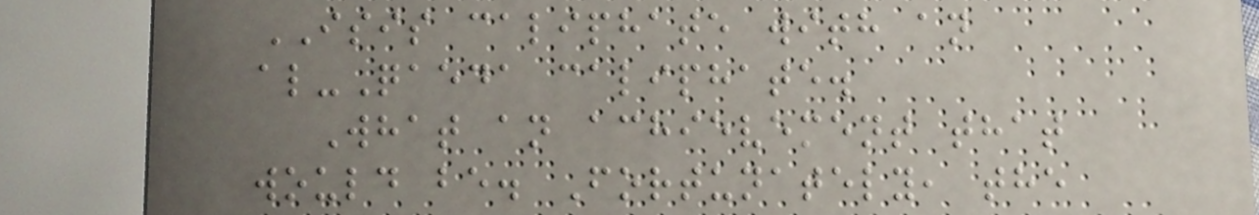ISIS caliphate with an
al-Qaeda caliphate.
What an achievement that
would be. Fortunately, the
